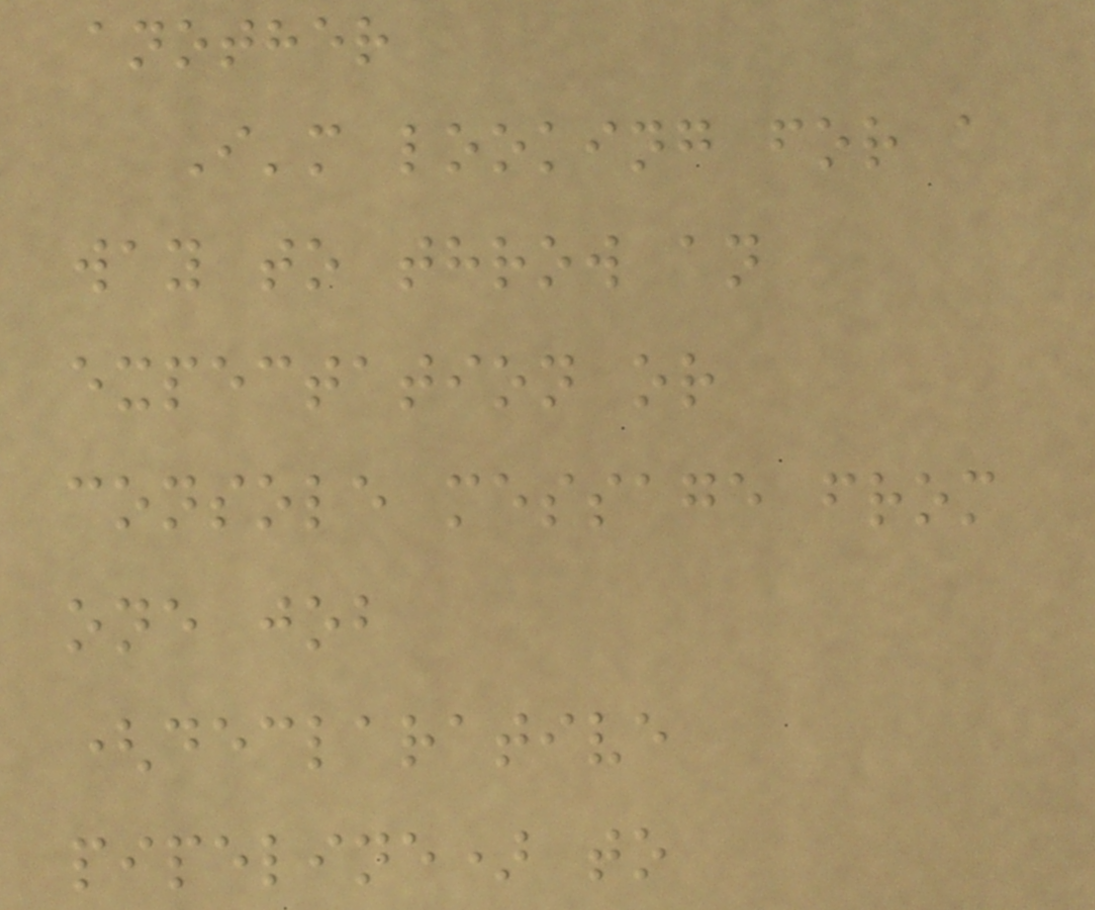another
I'm looking for a
way to throw an
expectation or
console message from
one job
(declarative
pipeline) to
